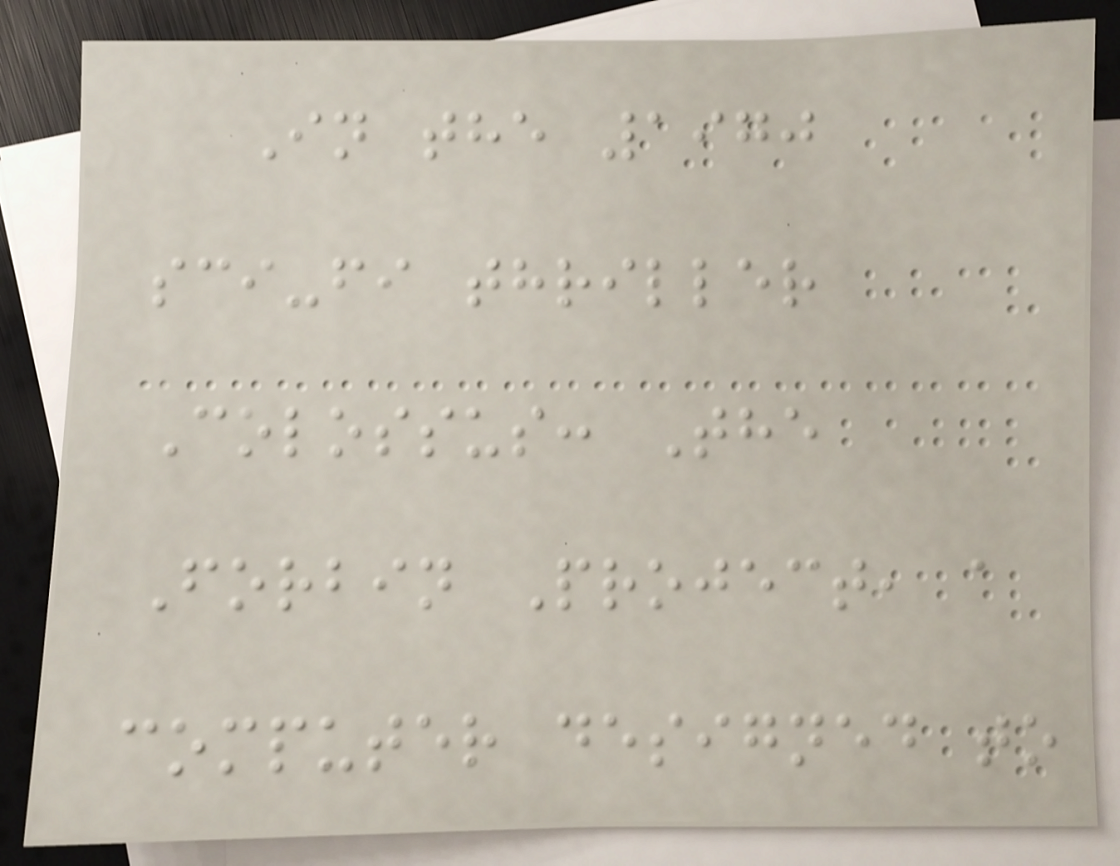In the 1970
sci-fi thriller
Colossus: The
Forbin Project, a
computer designed to
